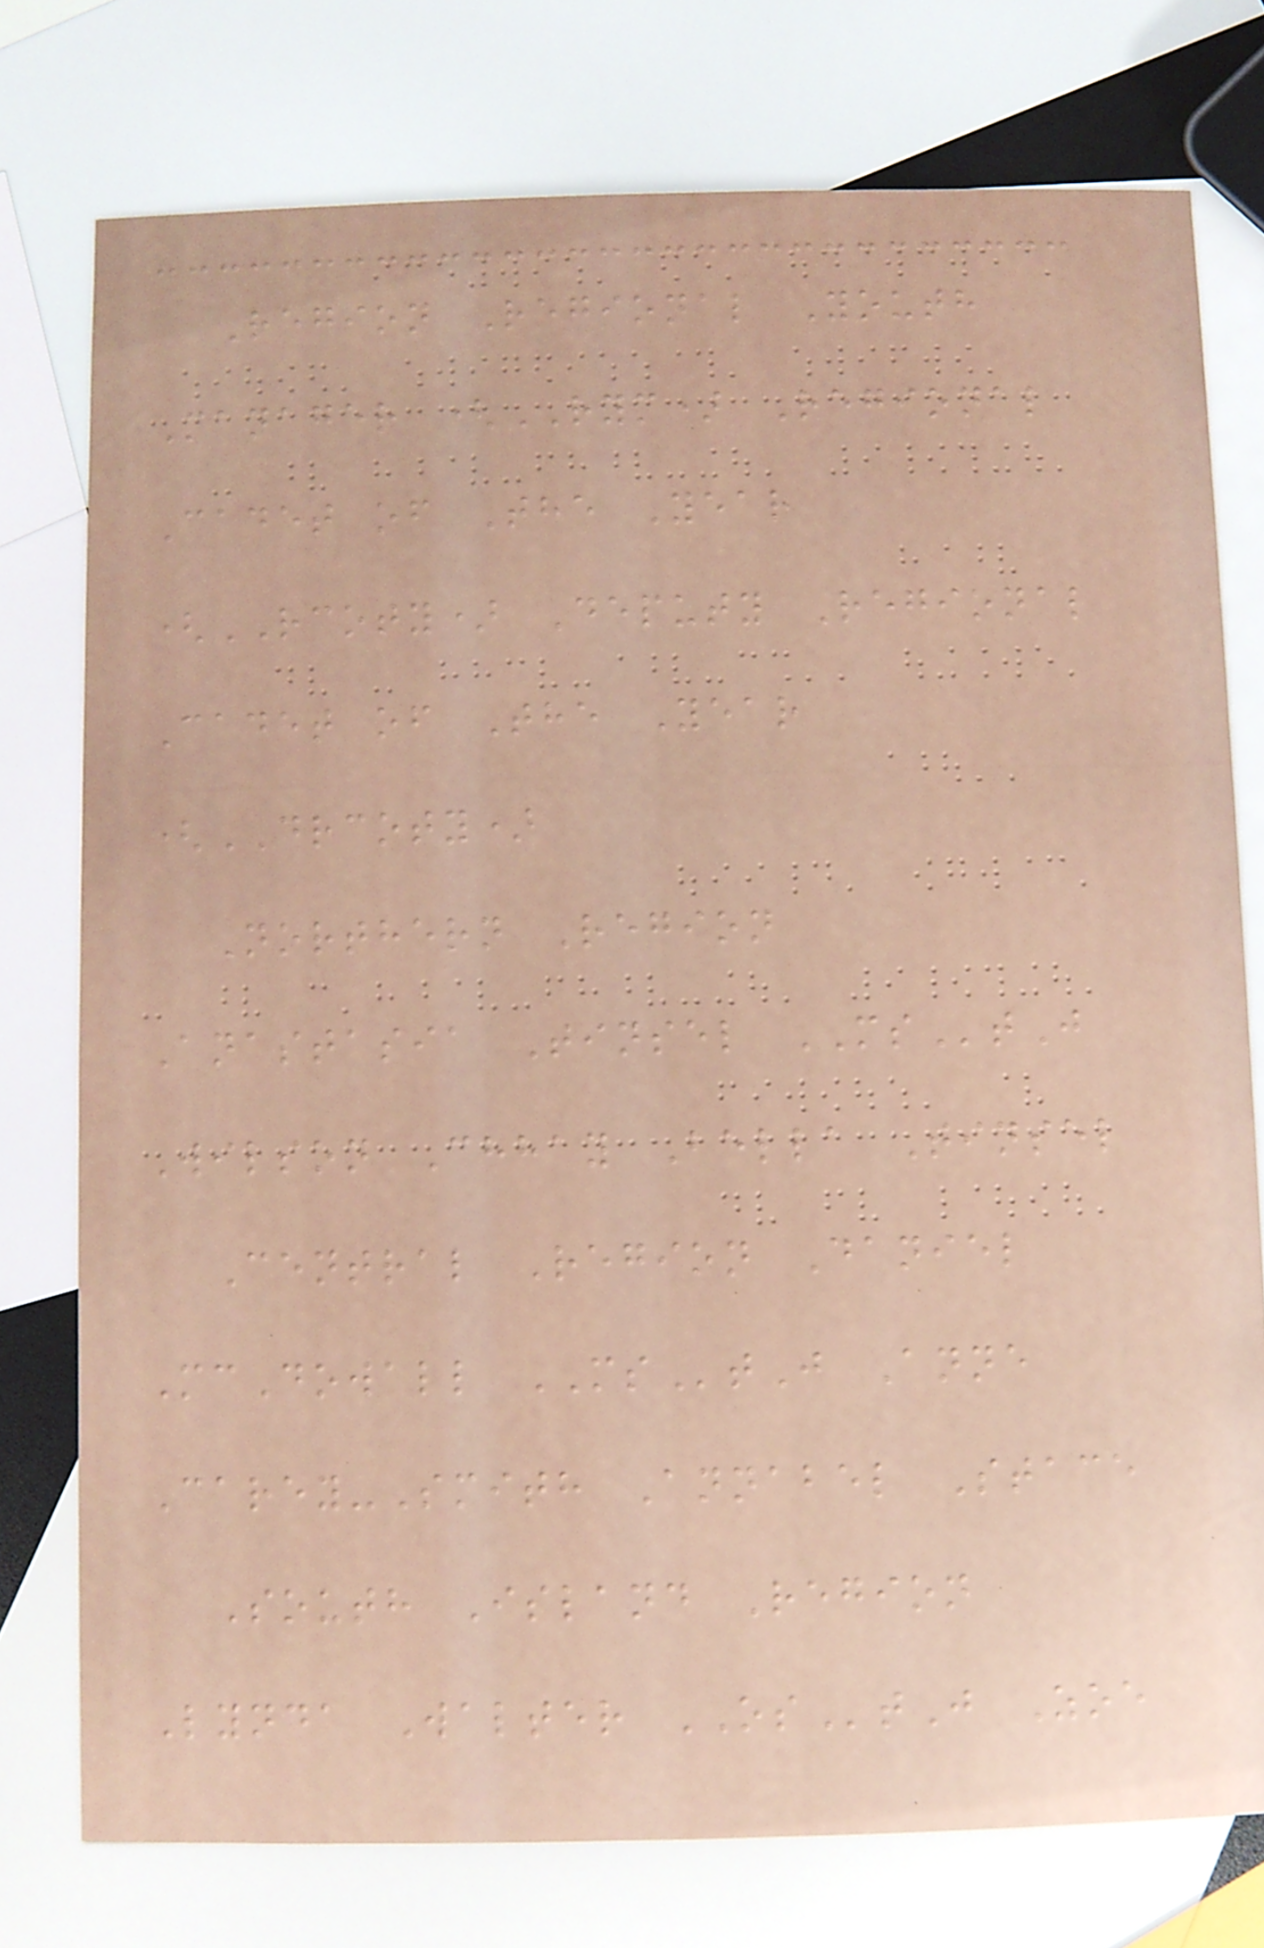Region Regional Youth
Manager (RYM) Regional
Cadet of The Year
(RCOTY) Deputy Regional
Cadet of The Year
(DRCOTY)
Northern Region
Anastasia Tinsel MStJ
Wilson Chhay Bella Tinsel
Central Region Daniel
McDowall MStJ Anne
Carey-Smith Annabel Stace
South Island Region
Lynda Walter OStJ Zoe
